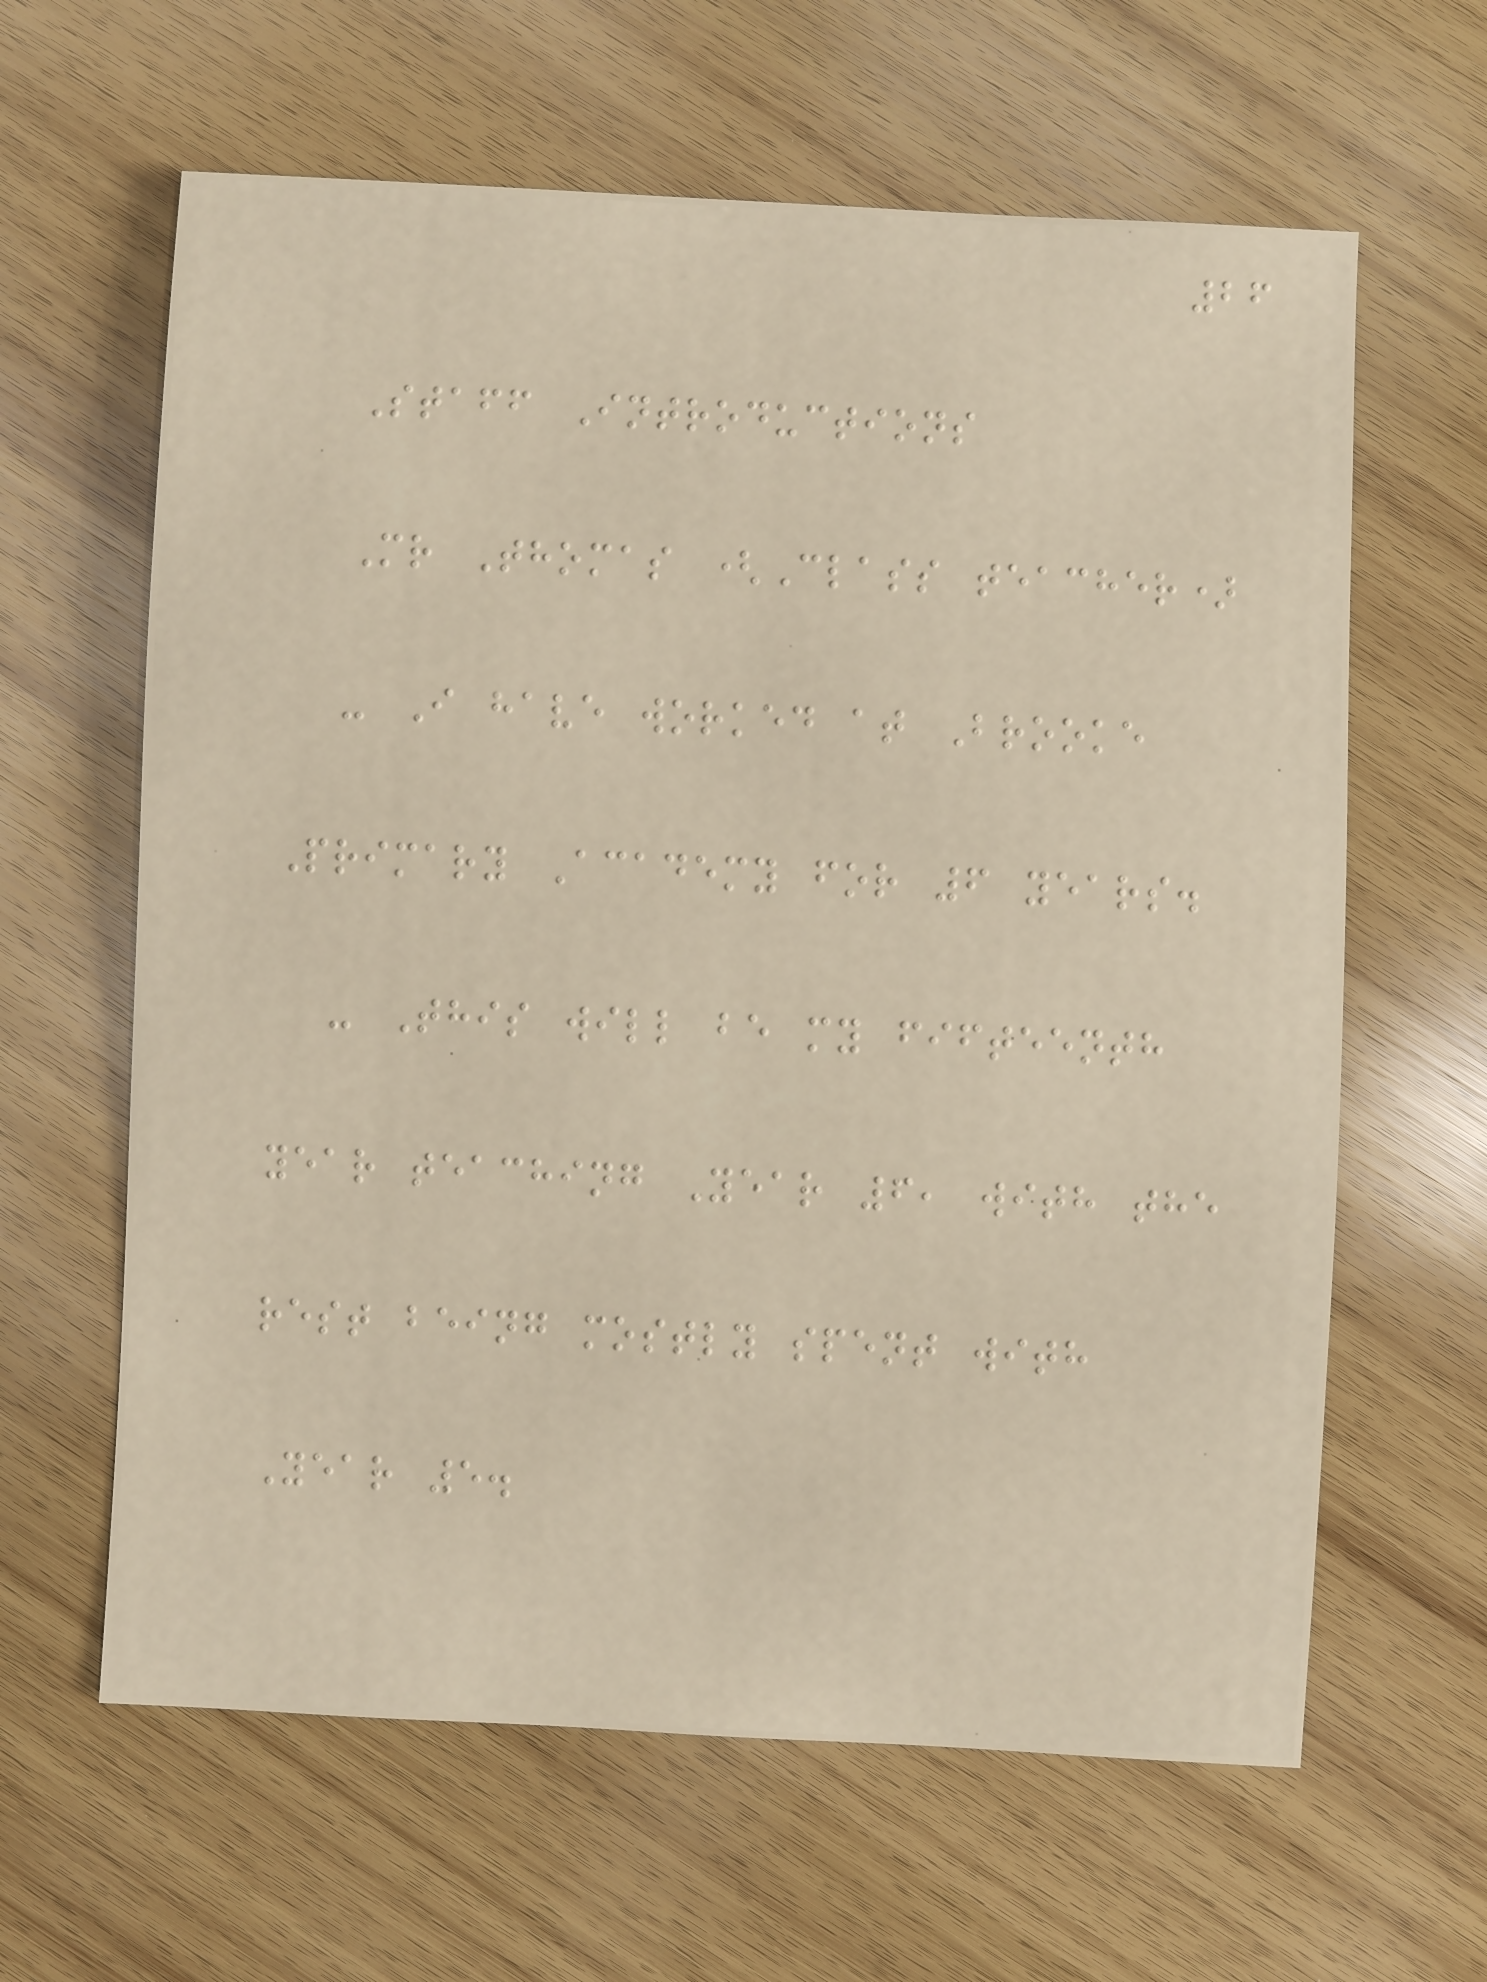26
Staff Introductions
Mr Thomas (Class teacher)
- I have worked at Brooke
Primary Academy for 6 years.
- This will be my fifteenth
year teaching Year 6, with the
rest being mostly spent with
Year 5.
